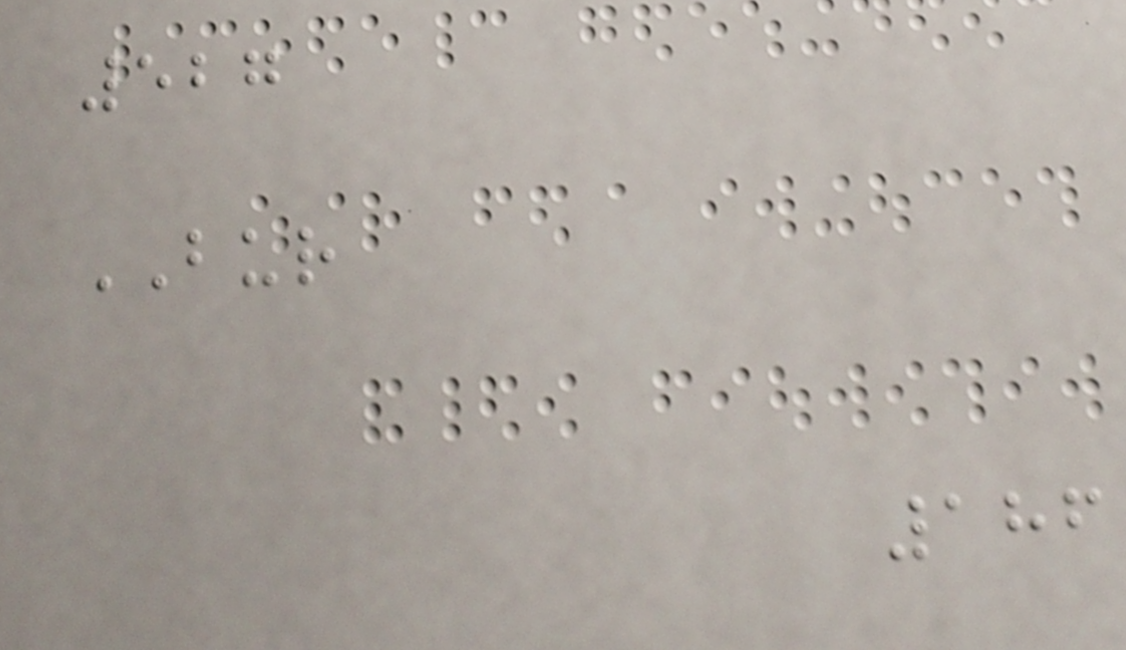527
BUR
186
